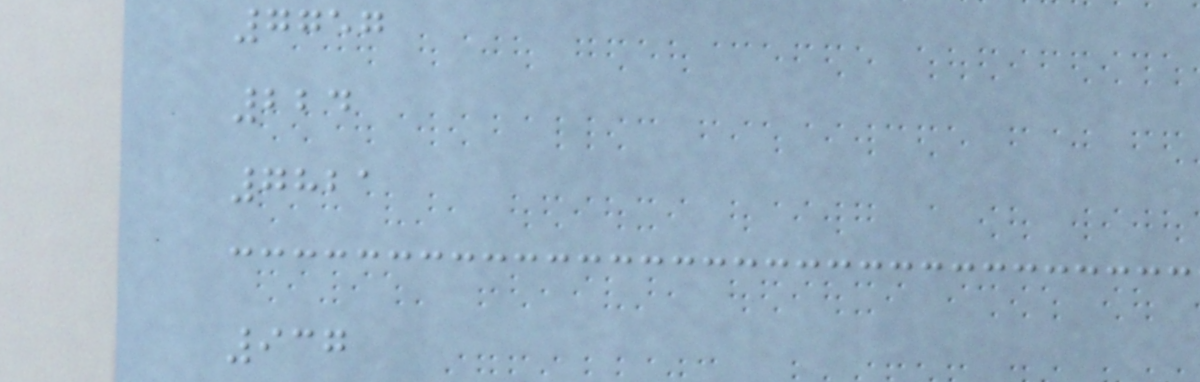7757
224
7821
937
